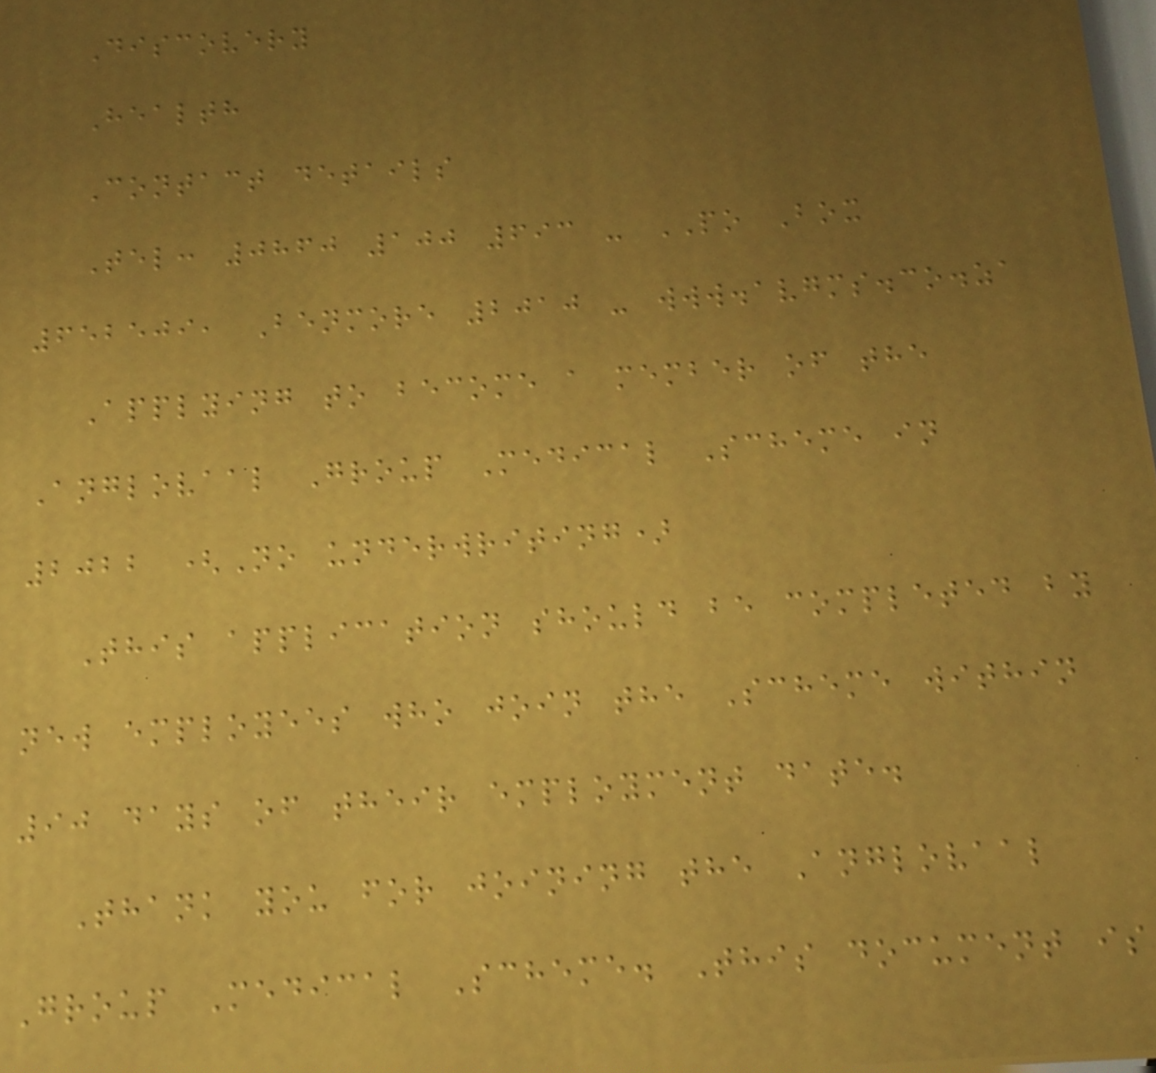Discovery
Health
Contact details
Tel: 0860 100 693 - PO Box
652509, Benmore 2010 - www.avgms.co.za
Applying to become a member of the
Anglovaal Group Medical Scheme in
2022 (No underwriting)
This application should be completed by
new employees who join the Scheme within
90 days of their employment date.
Thank you for joining the Anglovaal
Group Medical Scheme. This document is
